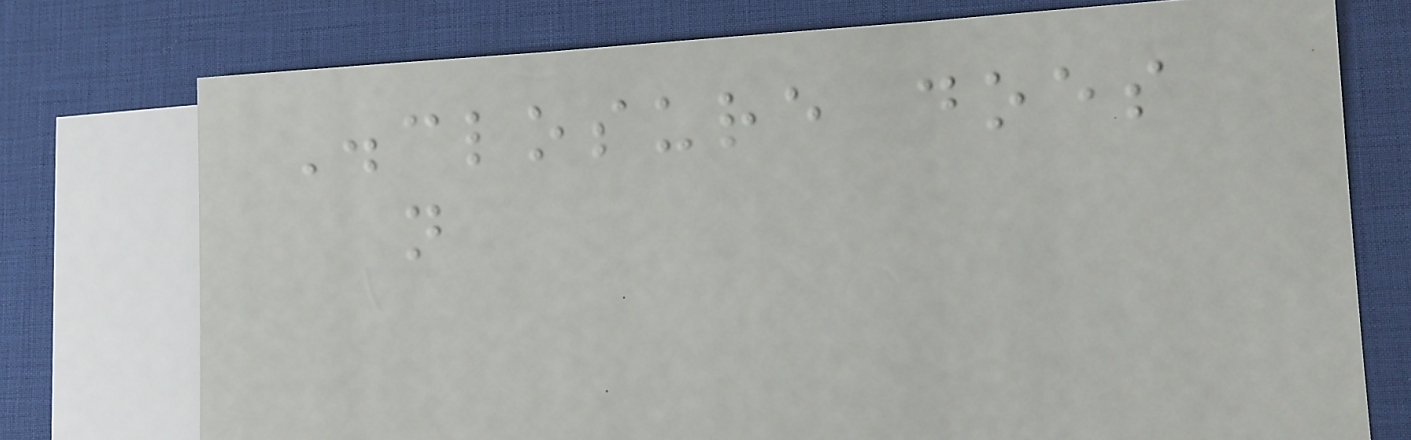Disclosure does
not
